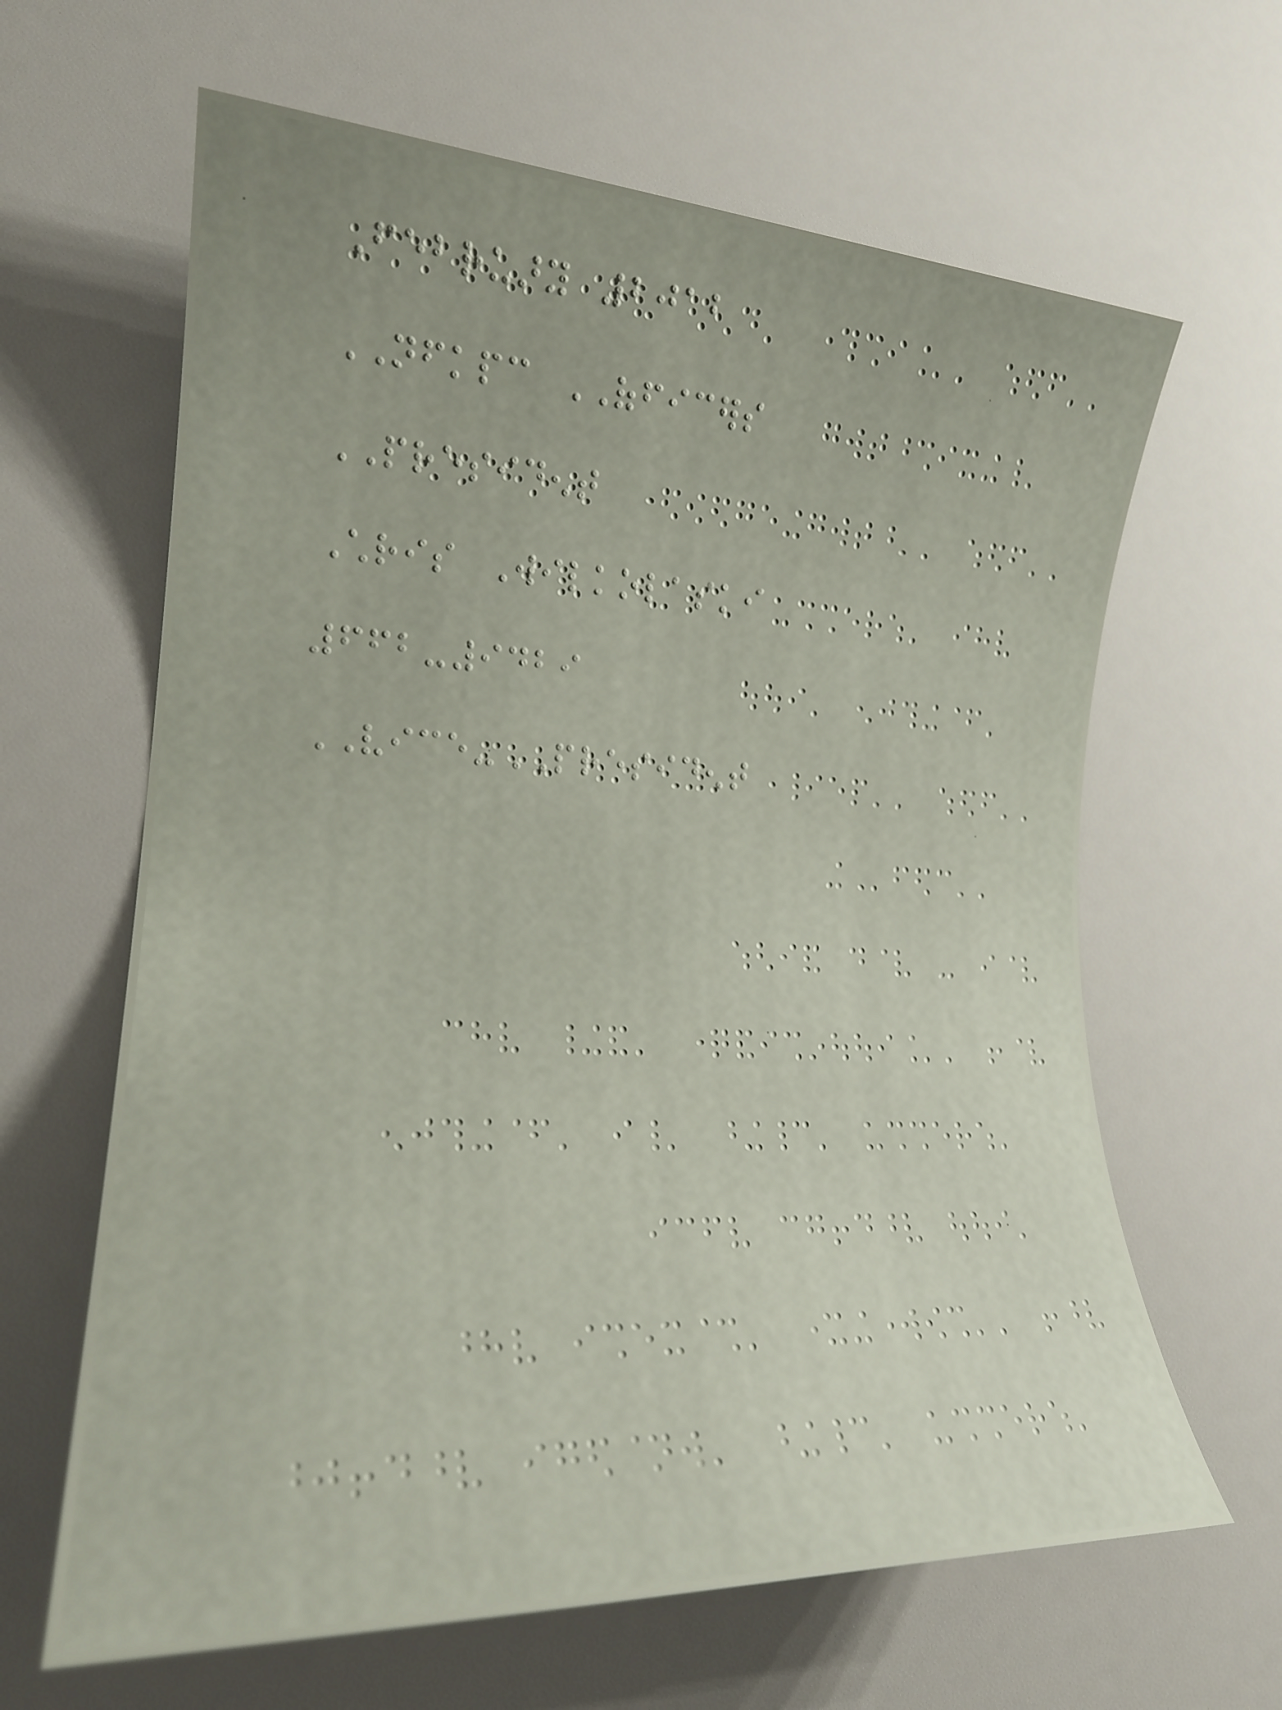February 2012
NFKPC OFFICERS
PRESIDENT
Chris Wilkolaski
662-9429
VICE-PRESIDENT
